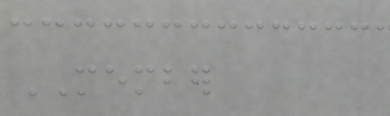MEMBER
